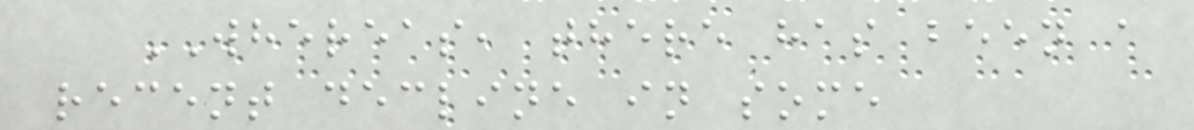WHEREAS, there has been a
recent decline in some
